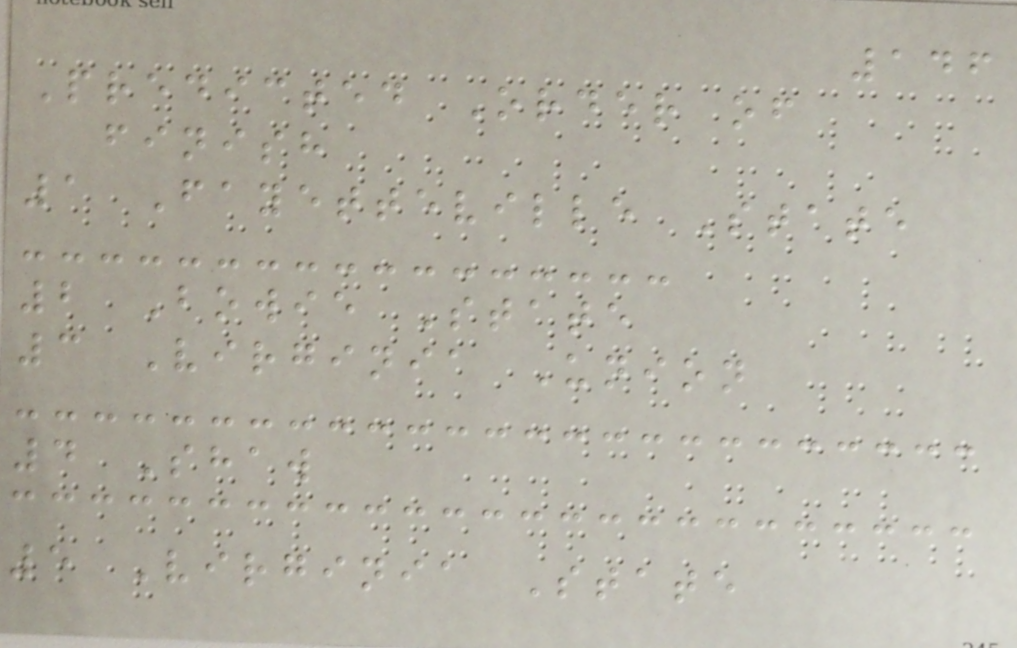146
Predicted Order of
finish
1 Fayetteville State
2 Bowie State
3 Virginia Union
4 Shaw
5 Virginia State
